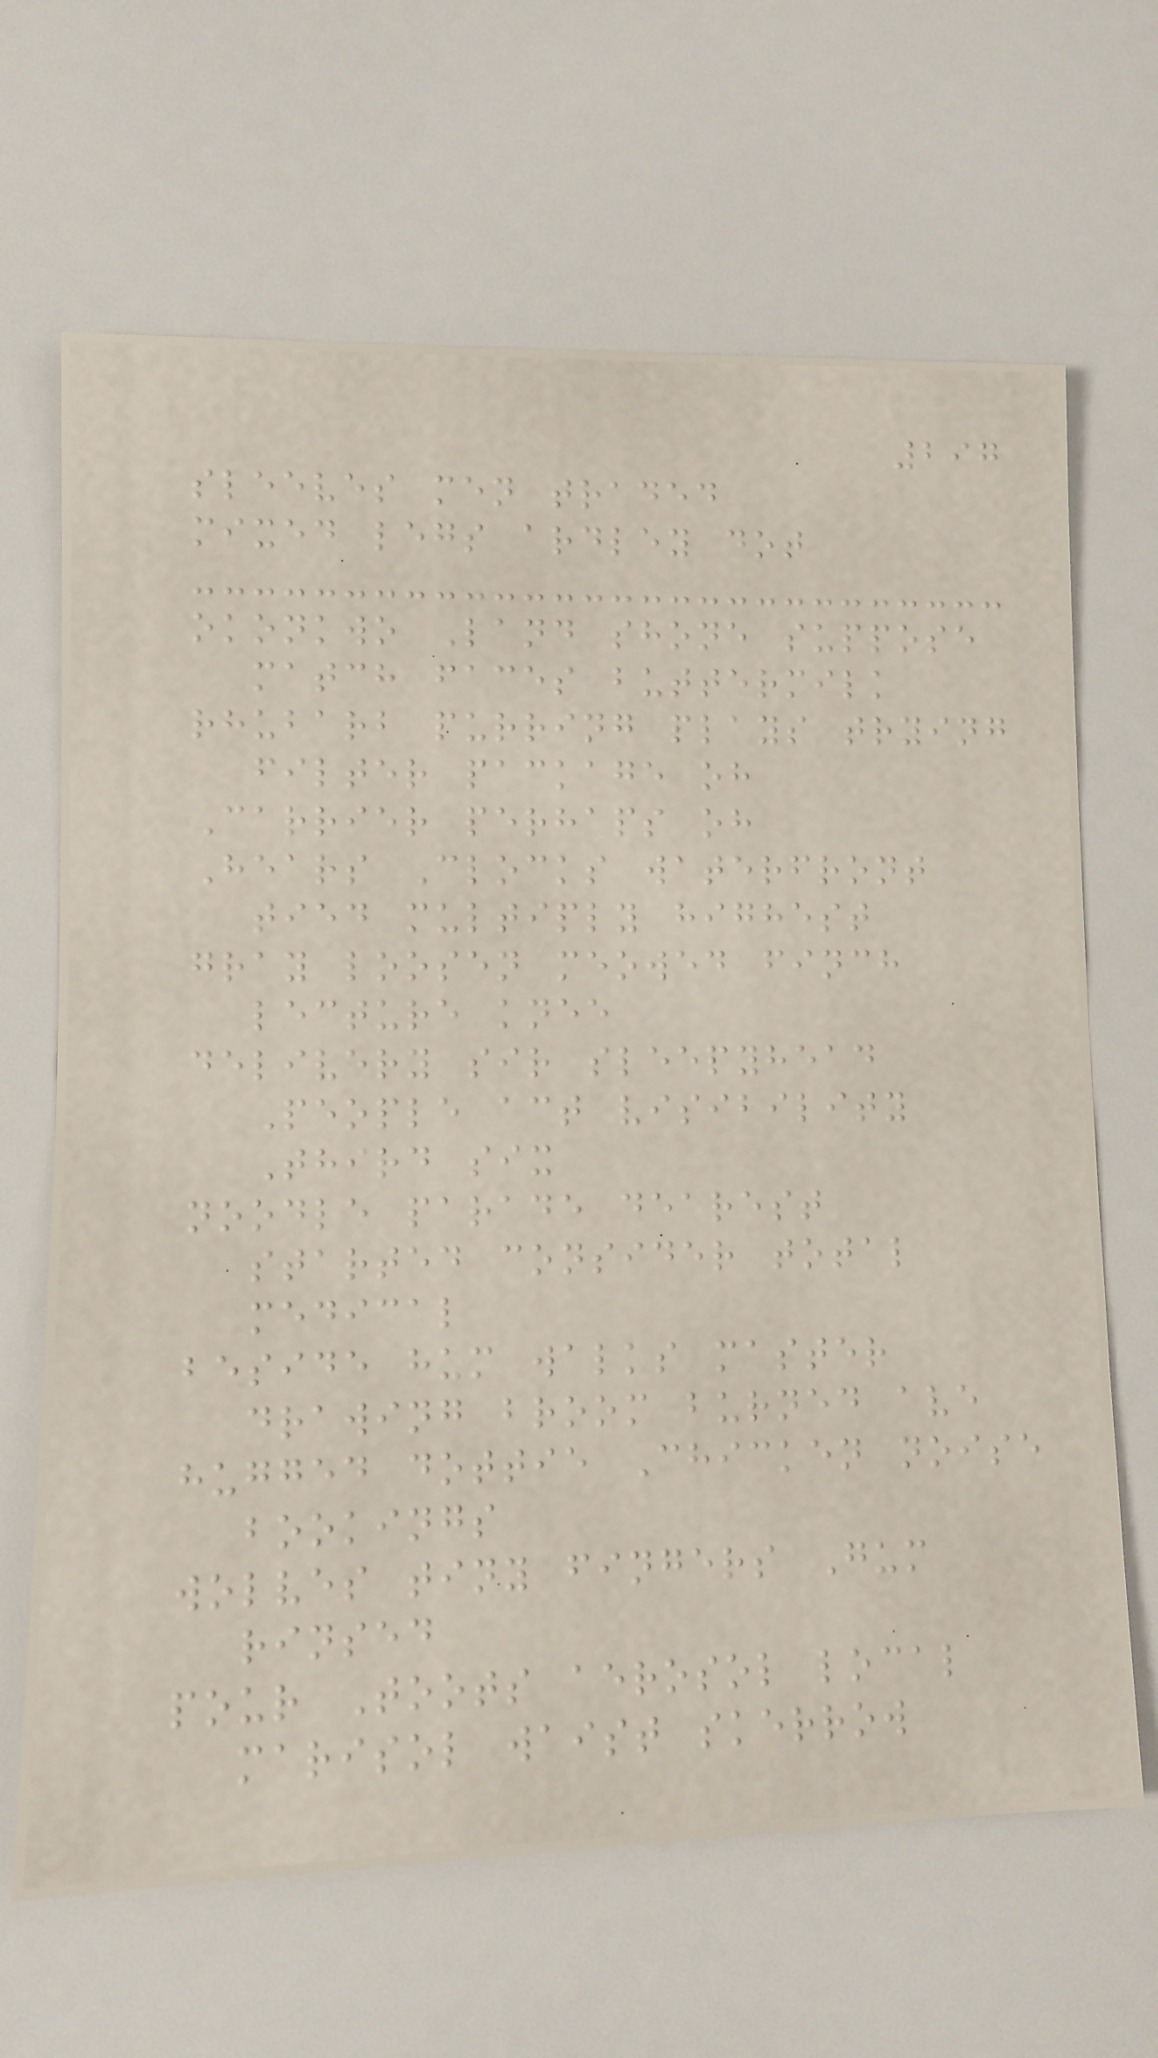297
sleeves men traded
mixed legs ardley dot
okonkwo Land shone suppose
match faces buttermilk
rhubarb purring plays trying
filter package oh
Carrier perhaps oh
Hears Clocks waterfront
tied multiply highest
gray loosen meowed finch
lecture knee
delivery sir sleepyhead
People act visibility
Third six
noodle parade dearest
started consider total
medical
beside hum walks master
drawing broom burned ave
hugged dottie Chicken noise
bookings
wolves tiny fingers Gum
rinsed
pour Toots aerosol local
marisol waist skerrow
